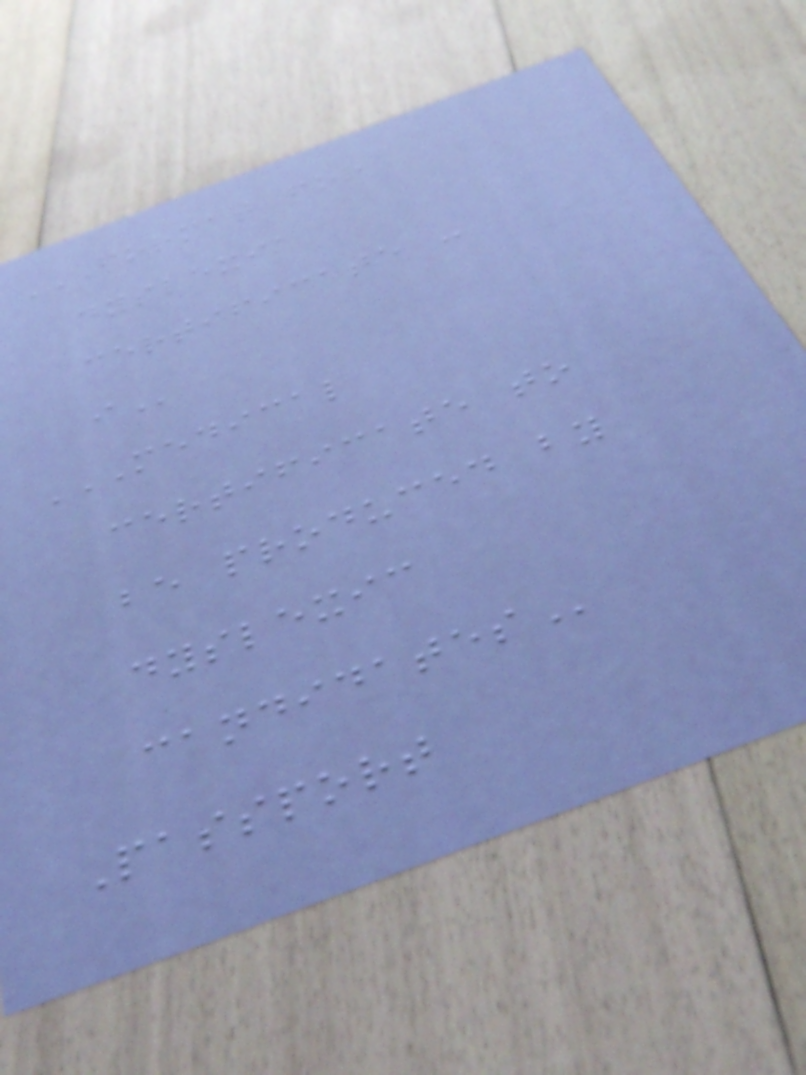FORMAT FOR
DYSLEXIA
CERTIFICATE -
I
MEDICAL
CERTIFICATE TO
BE PRODUCED BY
DYSLEXIC
CANDIDATES
Passport
